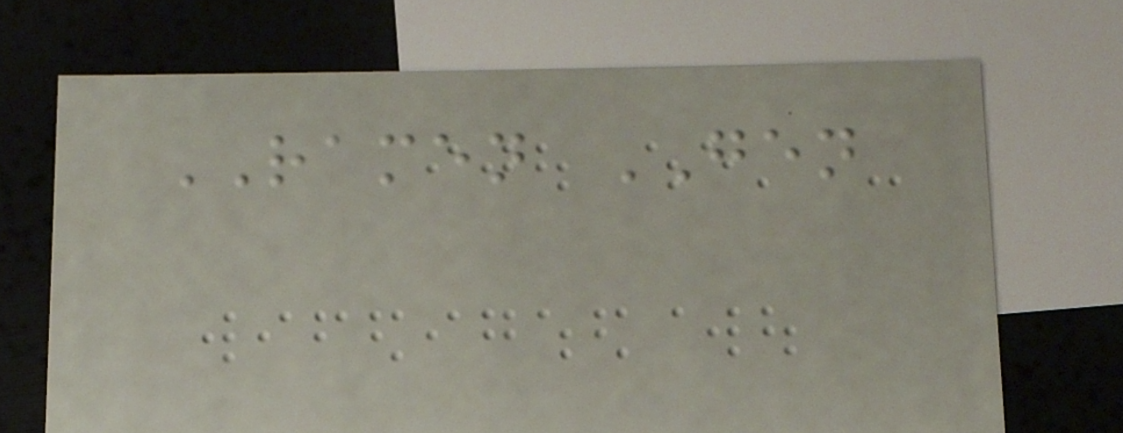RAMEN GEN
